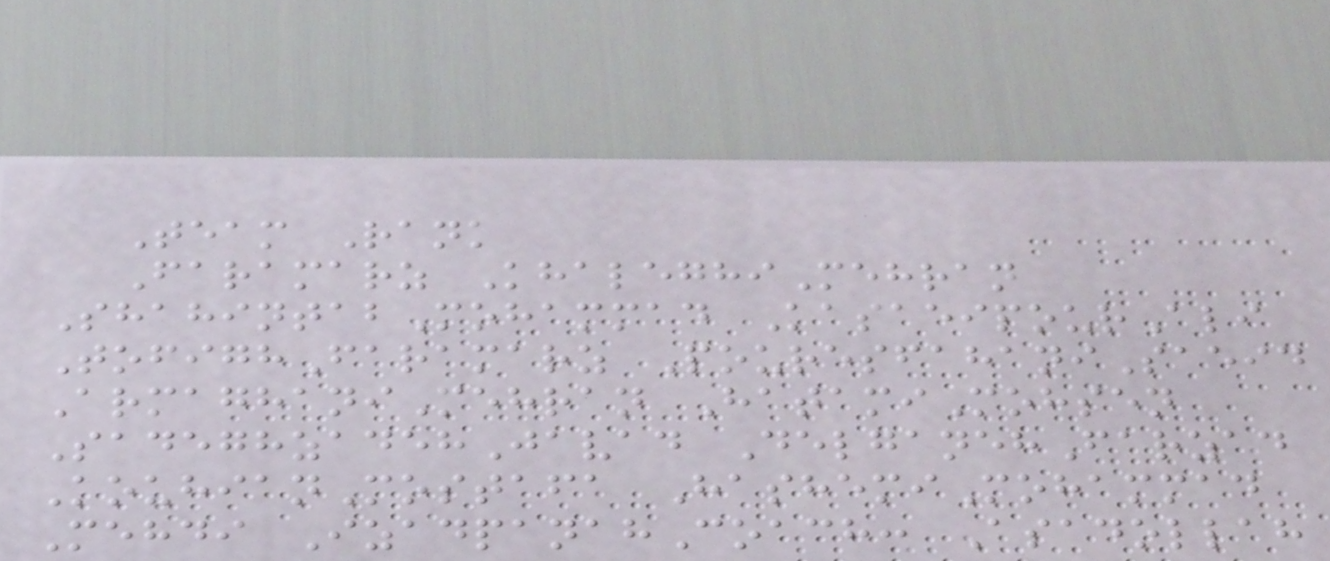Team Rank
Faramarz KhaleghiMehran
ShahintabMohammad KasaeipourAli
TofighFaramarz PouresfahaniSaeid
ArmaghaniMehran HatamiMohsen
SadeghzadehJavad DelganehFarzad
KouhianMostafa HashemiMohammad
Mehdi IzadpanahCoach: Asadollah
